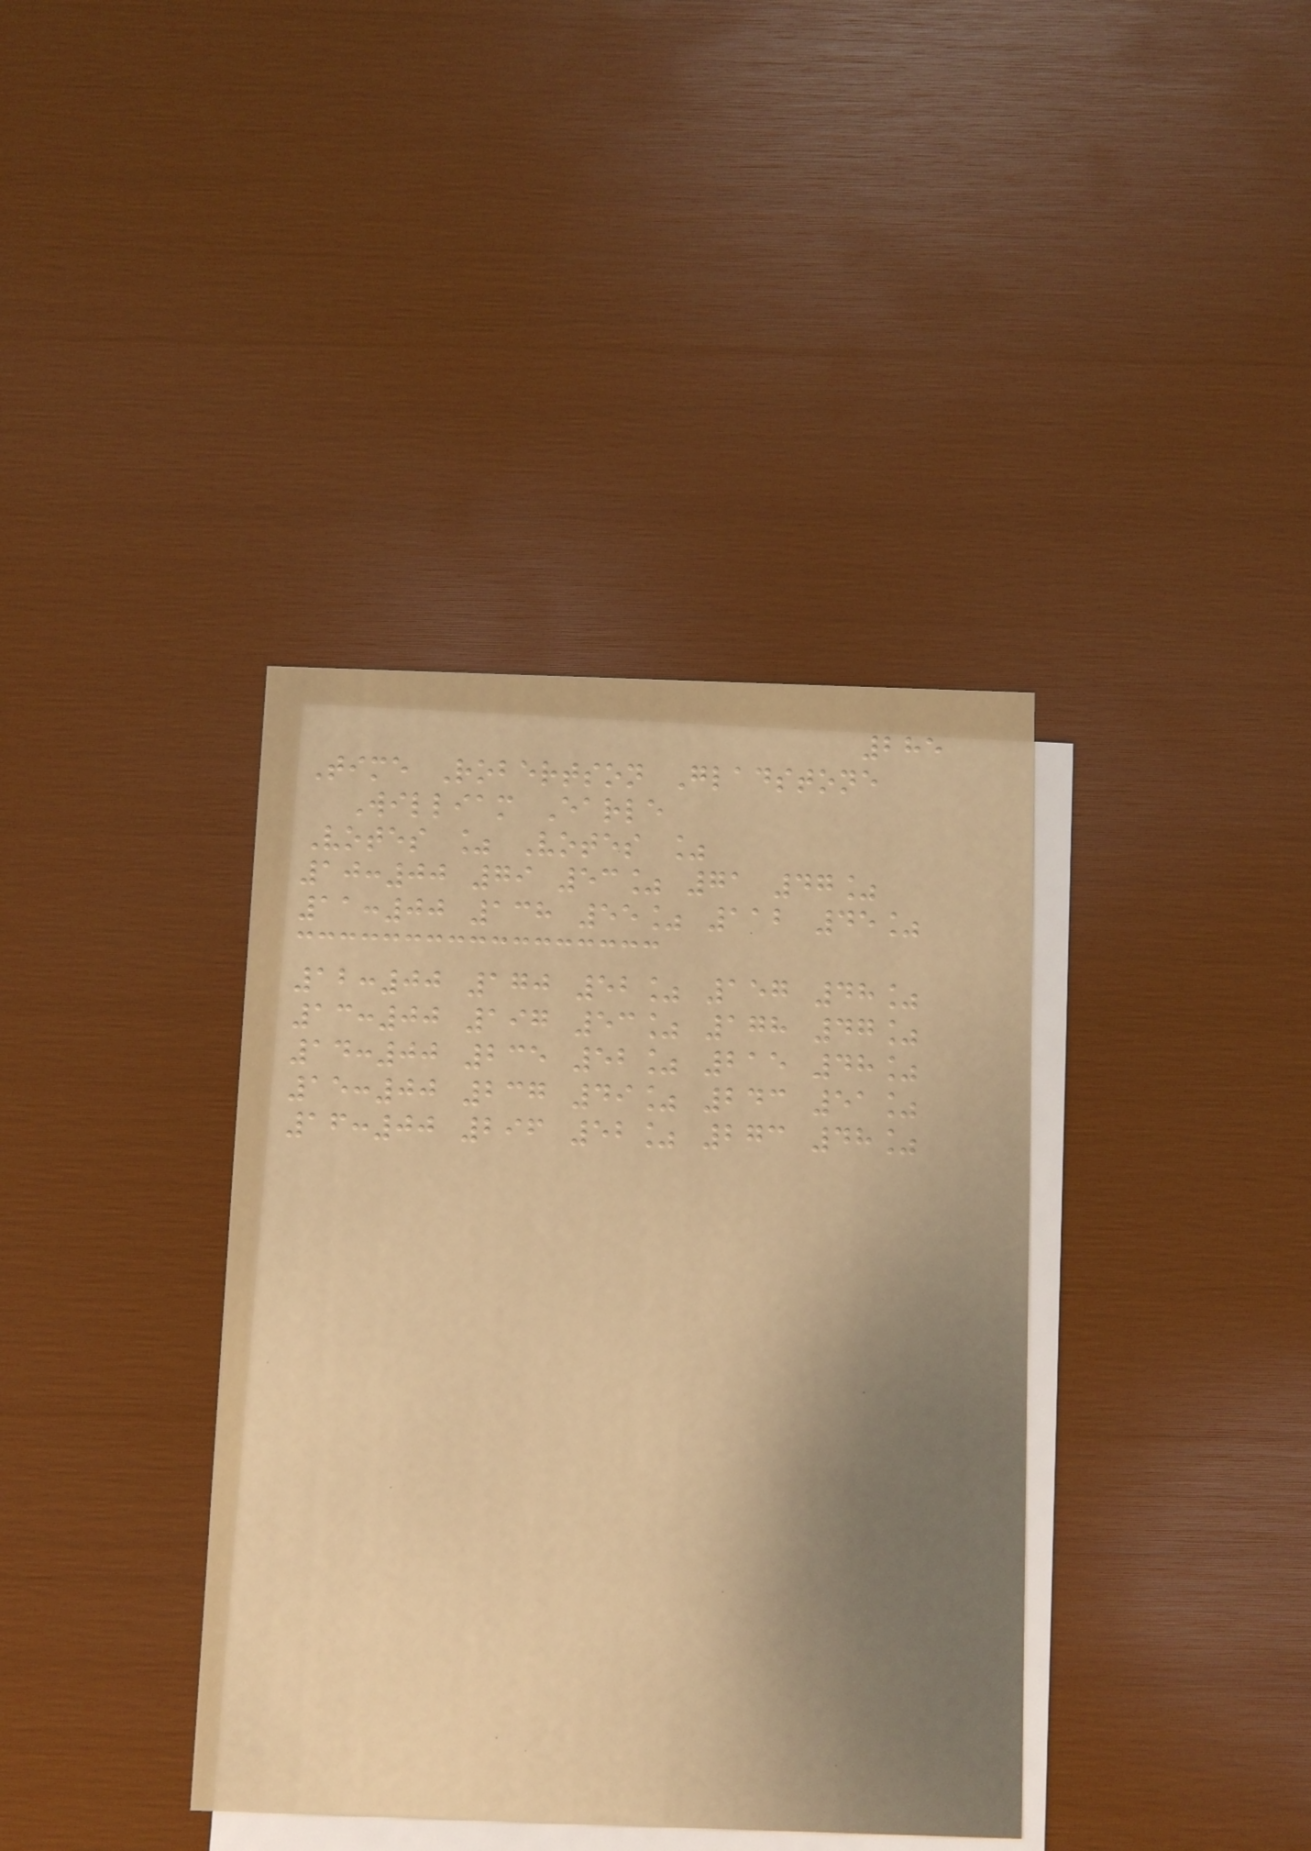285
Time Robertson Gladstone
William Earle
Votes % Votes %
10:00 79 53% 71 47%
11:00 138 55% 112 45%
12:00 170 52% 157 48%
13:00 197 53% 178 47%
14:00 235 52% 215 48%
15:00 237 49% 243 51%
16:00 296 52% 273 48%
